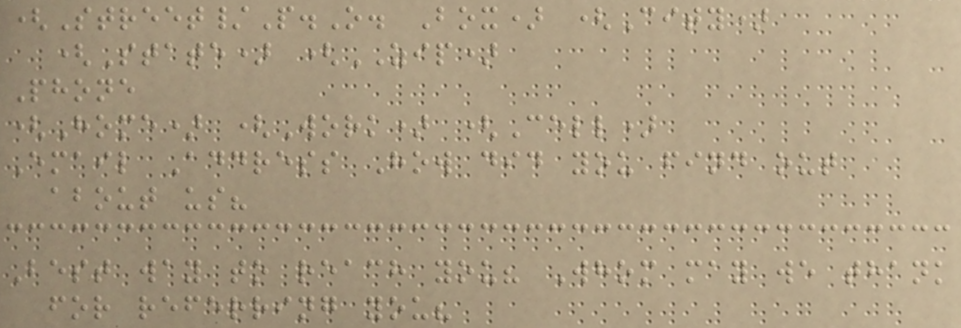(Street/P.O. Box) (City)
(State) (ZIP)
Phone
(Home) (Work) (Cell)
Email Address How did you find out
about us?
Best way to reach you? Whom may we thank
for referring you?
